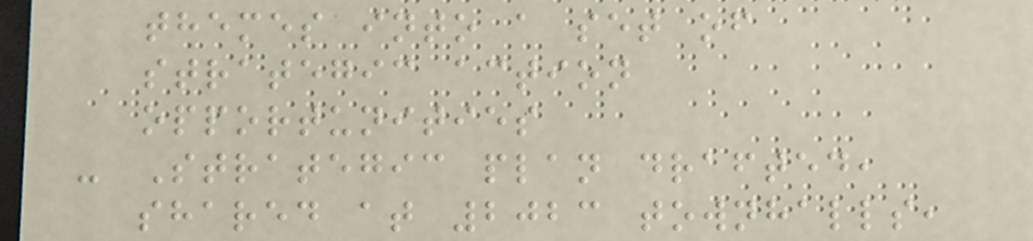themes into a set of
strategic action
opportunities
- Strategic plan drafted,
shared at 2023 townhalls,
